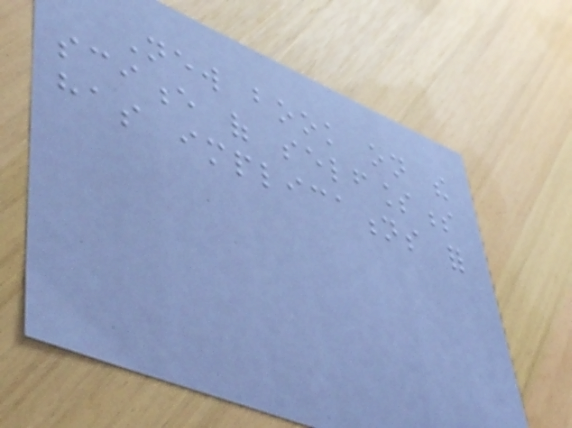New book on the
science of selflessness
has implications for
